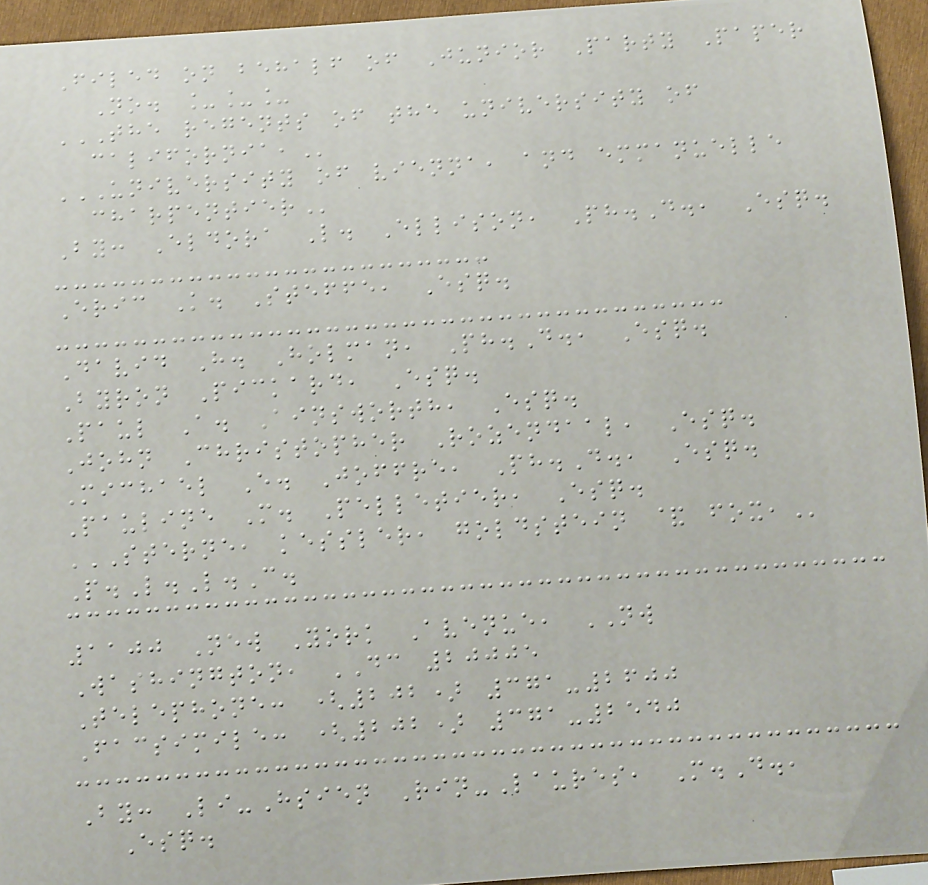Filed on behalf of Junior Party Paper
No. ___
THE REGENTS OF THE UNIVERSITY OF
CALIFORNIA,
UNIVERSITY OF VIENNA, AND EMMANUELLE
CHARPENTIER
By: Eldora L. Ellison, Ph.D., Esq.
Eric K. Steffe, Esq.
David H. Holman, Ph.D., Esq.
Byron Pickard, Esq.
Paul A. Ainsworth, Esq.
John Christopher Rozendaal, Esq.
Michael E. Joffre, Ph.D., Esq.
Pauline M. Pelletier, Esq.
STERNE, KESSLER, GOLDSTEIN & FOX,
P.L.L.C.
1100 New York Avenue, NW
Washington, DC 20005
Telephone: (202) 371-2600
Facsimile: (202) 371-2540
By: Li-Hsien Rin-Laures, M.D.,
Esq.
